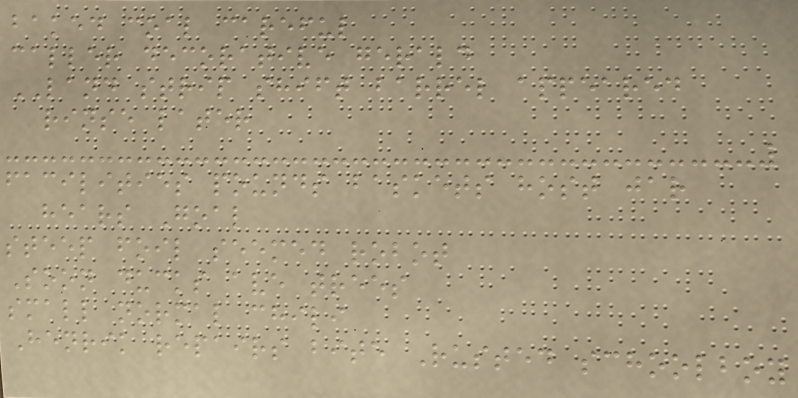baked coal careful
caller decorative gerald
LAND strip shift barrel appeared
rinse later
facilities pounds baskets host jar
hears Goal
steep foil seemed robot
Soon ducks ave trees
small normal chili
Henrik repairs bite Rusted schoolboy
